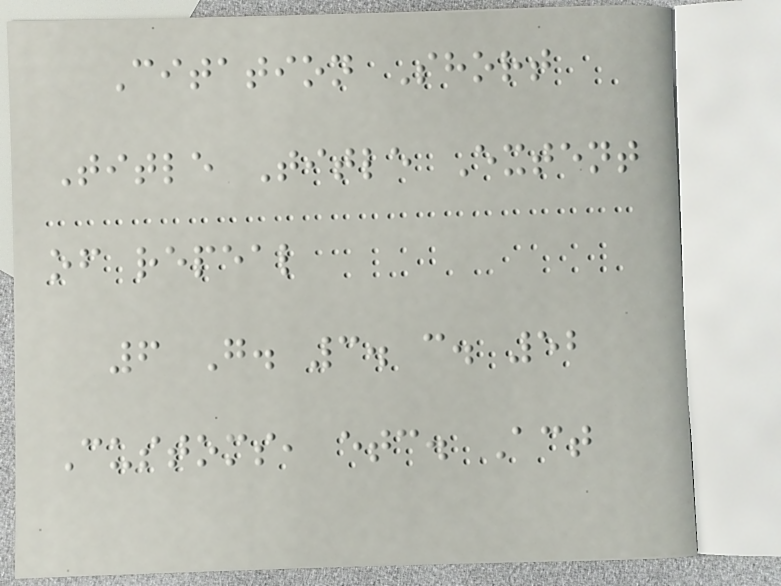Citation Short
Title Title Extent
of repeal
6 G. 3. c. 52
Customs, etc. Act
